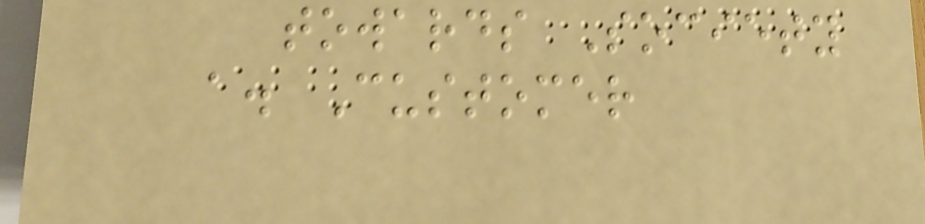towards Society
a. Customer
